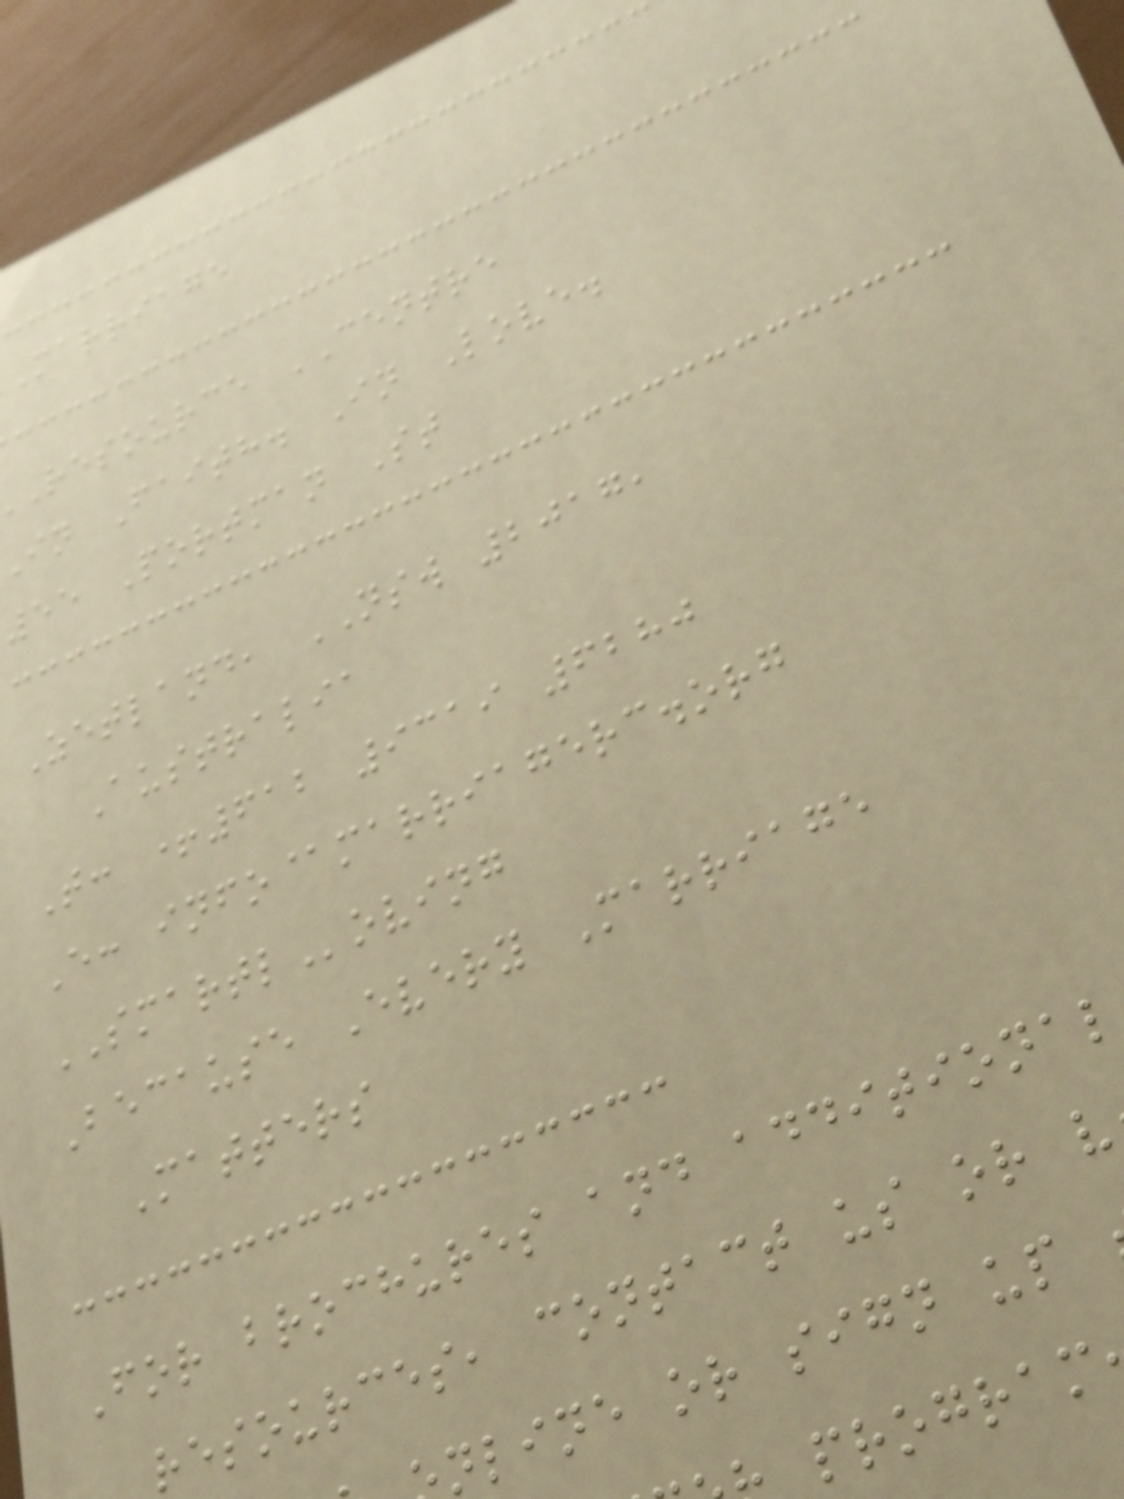marriage
resource CENTRE
in Faith. In Love.
55 Portman St
Zetland, NSW 2017,
Australia
T: +612 9319 6280
E: info@marriagerc.org
SMARTLoving
Because Every Marriage
Matters
For brochures and additional
resources, contact us or v
nline or sign up
program
